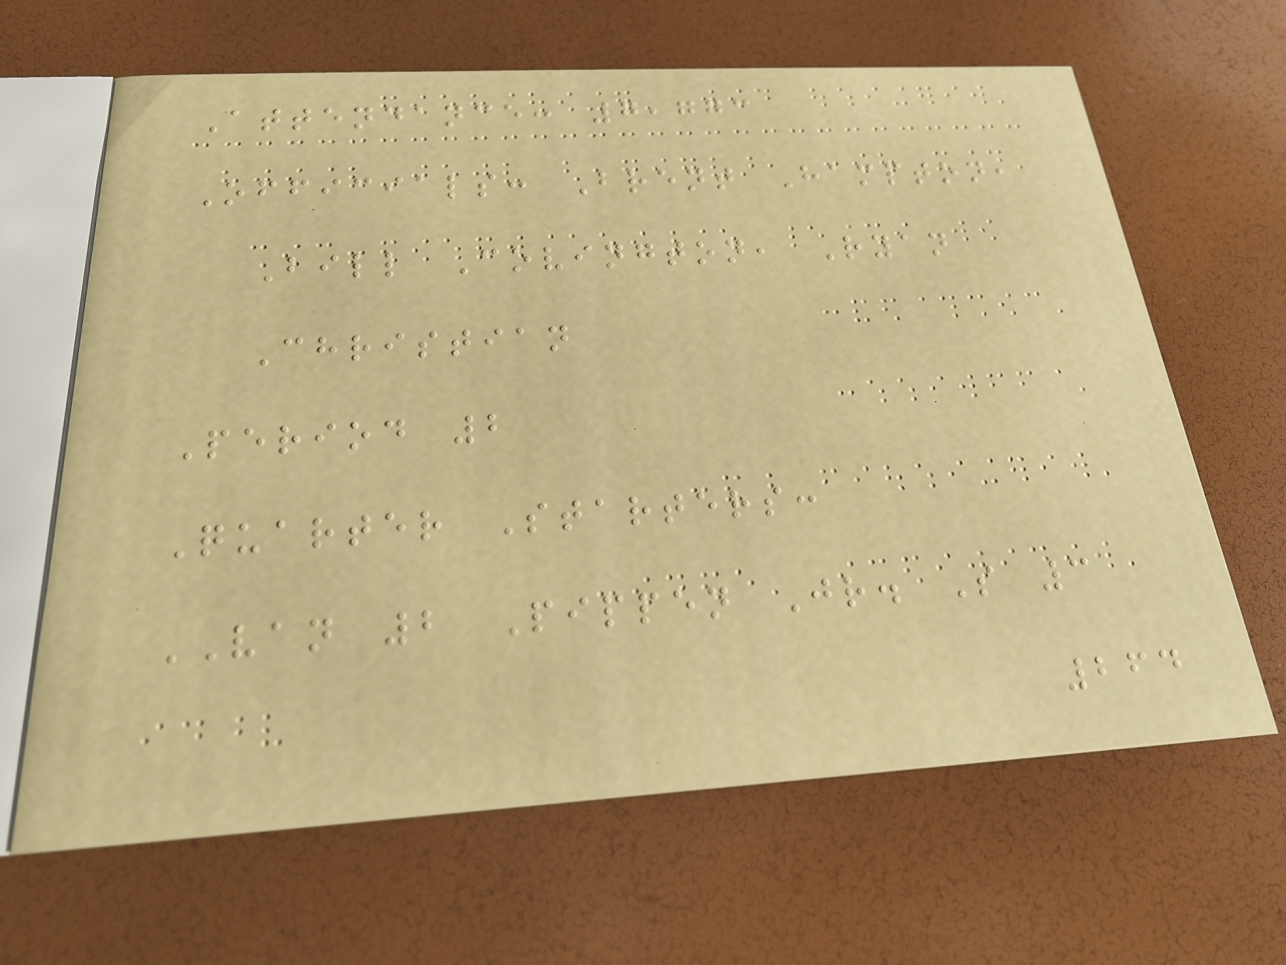Attendance: 7,773
Officials: Brent Hampton,
Bill Covington, Ryan
Christian
Period 2
Quarter Starters:
VAN 2 Pippen Jr. S 3
264
